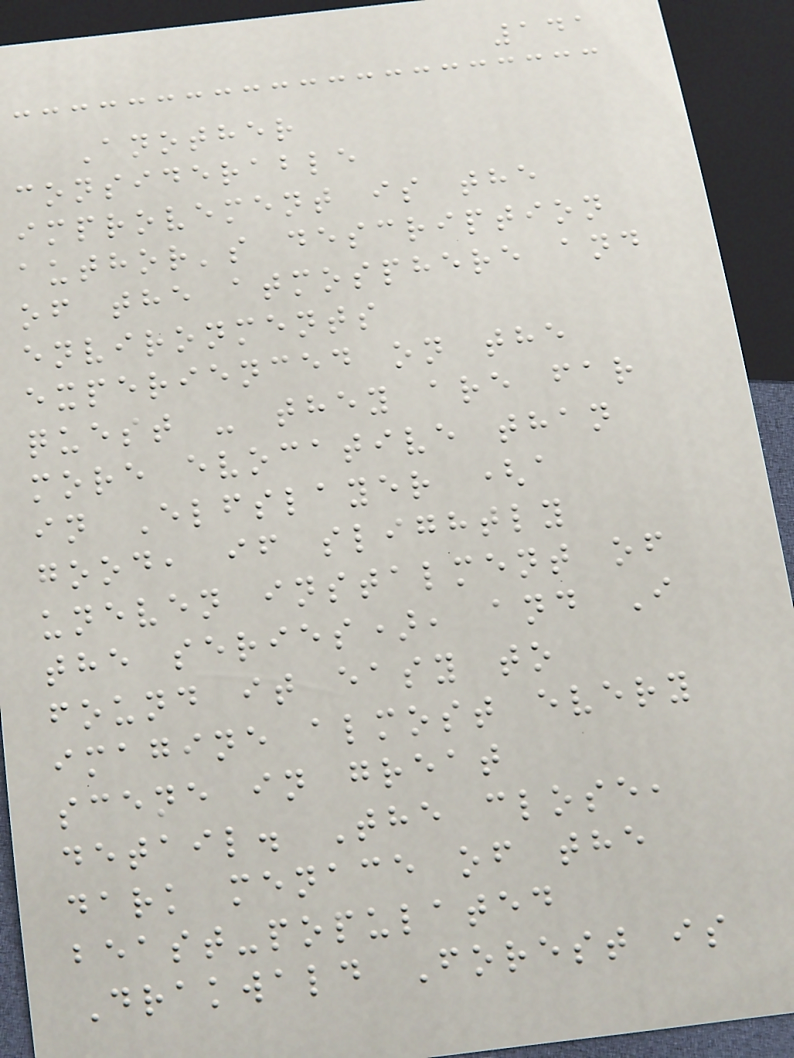141
Another
considerable
improvement is the
author's description
of the atmosphere and
environments
experienced on the
quest - they are far
more evocative than
in Elfslayer (a
good, if slightly
uneven instalment of
the series), and I
found it easy to
imagine almost every
scene in great
detail. The close,
dark menace of the
beast-populated
Drakwald Forest is
